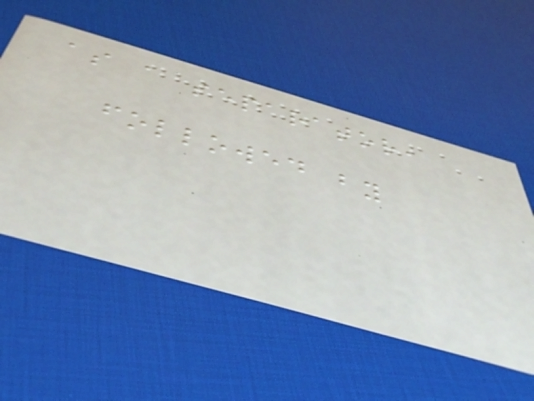as a separator,
followed by
